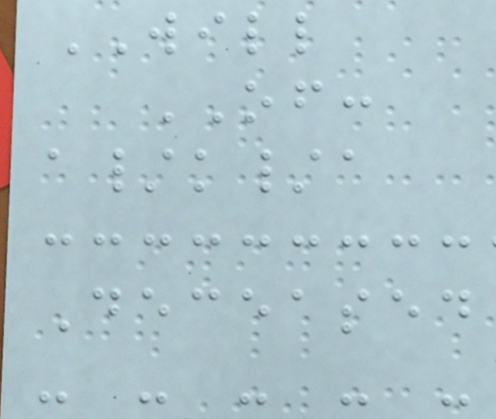WILL
OF:
a/k/a
Deceased
- - - - -
